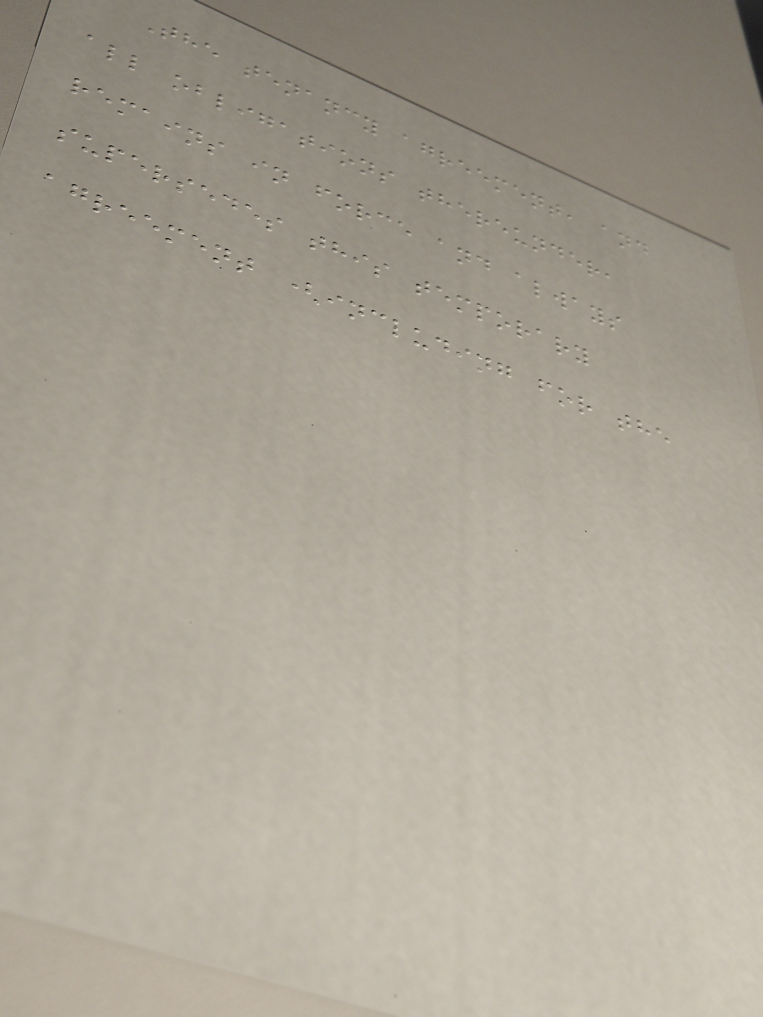The tenancy agreement, and
all obligations thereunder,
remains in force and always
supersedes this temporary
agreement (including for the
